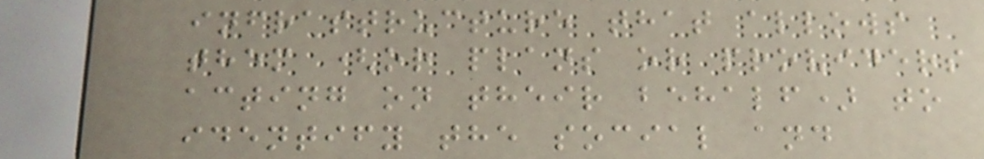infrastructure that allows
them (or plans or providers
acting on their behalf) to
identify the social and
